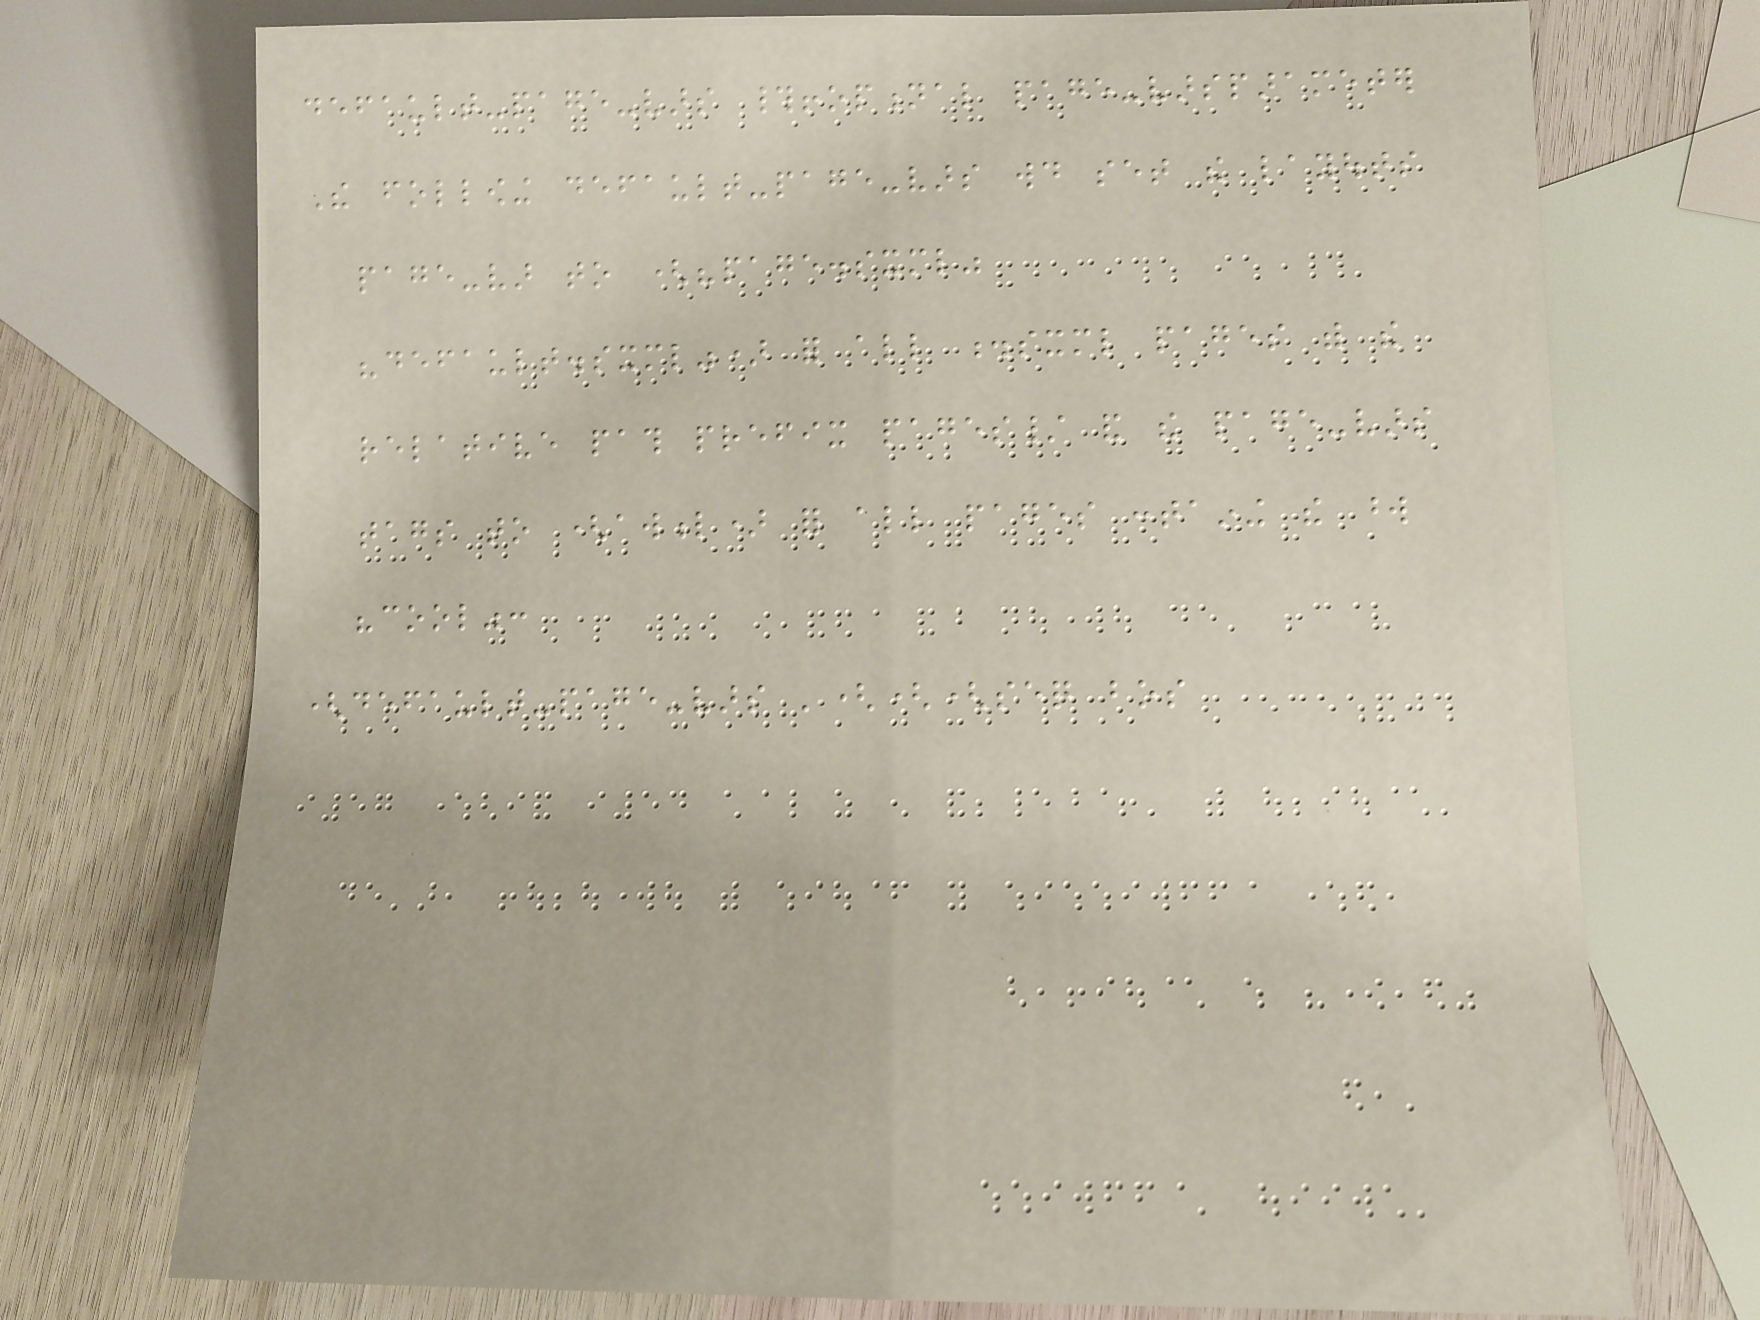default-page-vars #!optional page-varsparameter
The following default-page-vars would set the layouts
page-var to ("page.sxml"
"default.sxml") for all .sxml pages with the
relative path prefix pages/ and the page-vars
tags to (awful) for all pages containing the word
"cool":
(default-page-vars '(((seq bos
